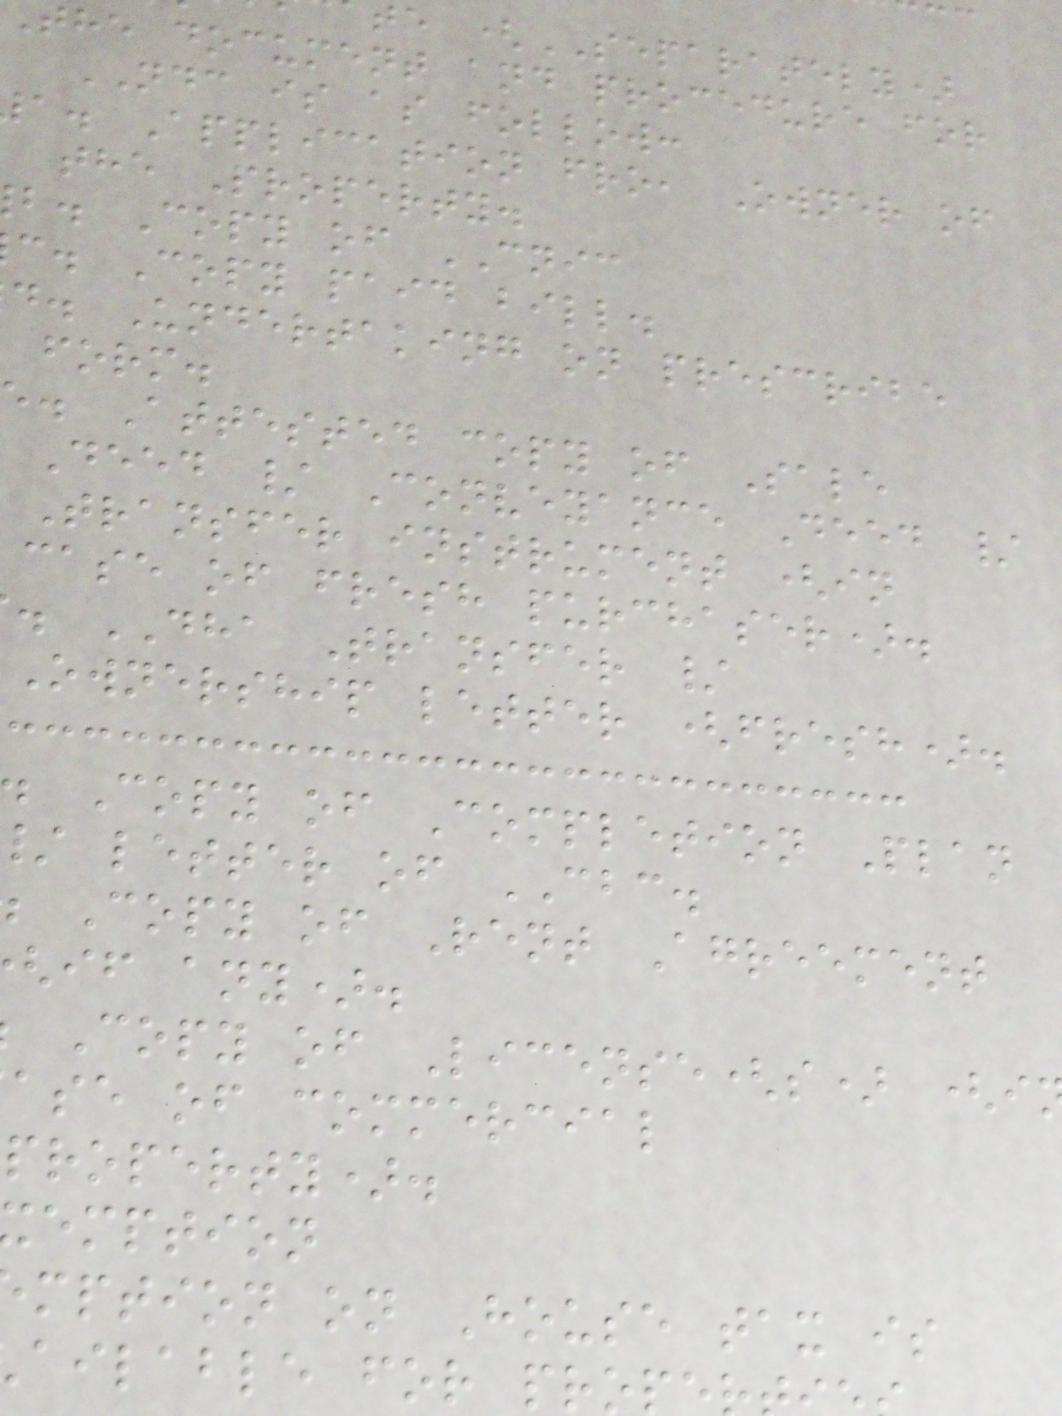te (SEPARATELY)
the document and procedure for
NDC is as follow:
a. Application fro, Owner of
the Property.
b. Copy of CNIC
c. Copy paid bill.
d. Undertaking on prescribe
form.
. Attested copy of Sale
Deed / Conveyance Deed /
Transfer instrument (in
case of fresh purchaser).
. DHA Transfer /
Ownership letter (fresh).
Copy of Completion Plan
letter of CBC.
Copy of Rent Agreement
if any).
Copy of License(s) (i
ase of commercial
property).
emption
mption on House tax is
ailable for pro
